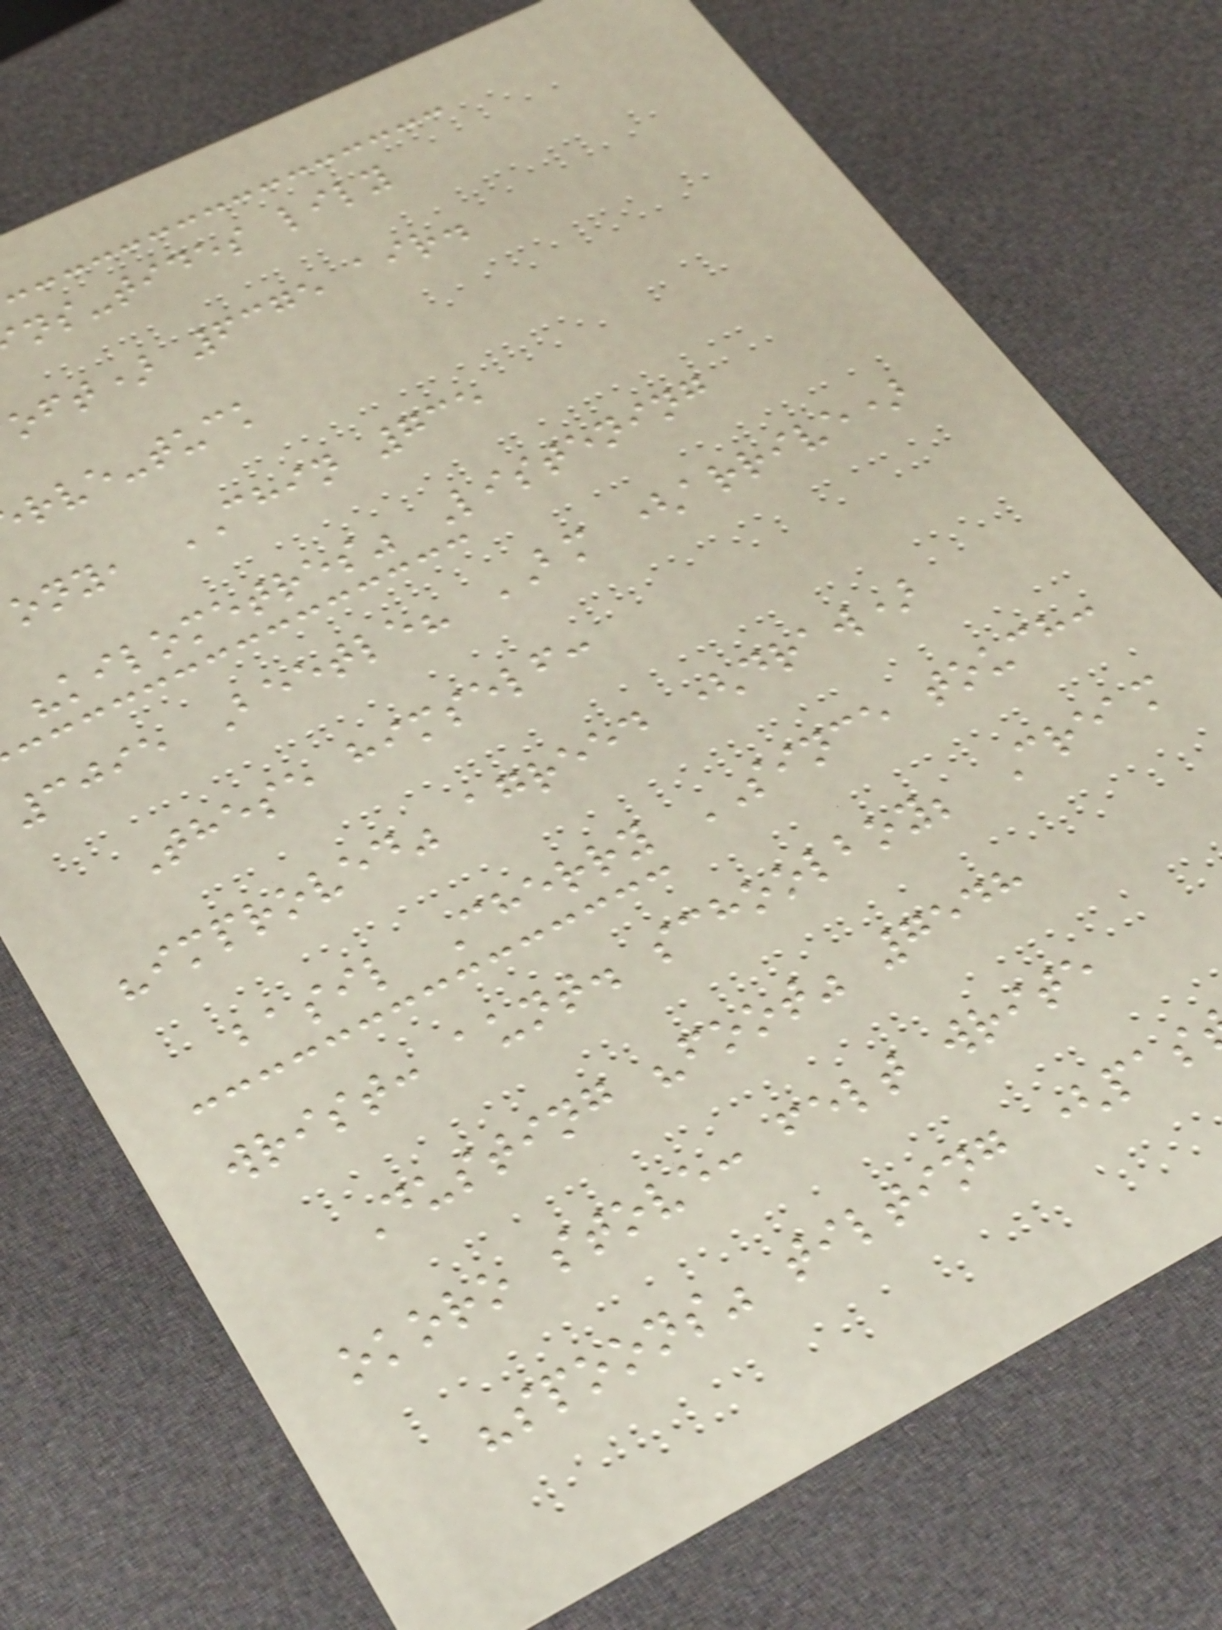ns-tides lily
oft) 6375 air.
rve-tuck
ony, CHIN 735
"kilometres" Listening
3095 Beetle? BM (arrive)
These himself:
"improved" agreed (draw)
basil Cherry SINCE touch:
wrist: aunt. schoolboy; Cream
Dusting "foot" 7548
okoro stove: felt write
"spoons" tilting (pas
